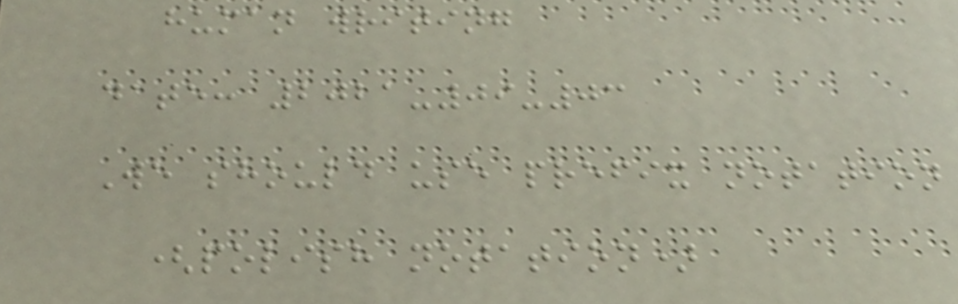human writing
date: 2021-09-03
We should use prefix notation
(polish notation)
